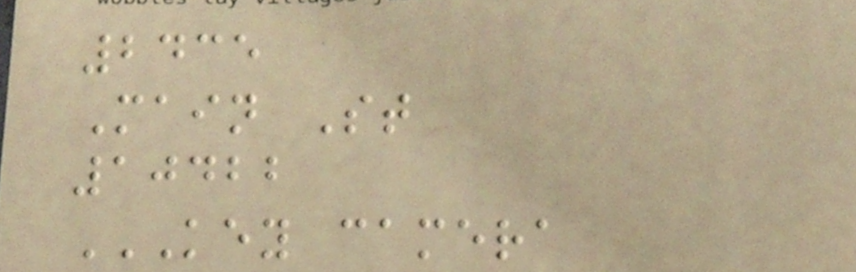2435
Main St
10422
KEY CAMERA
